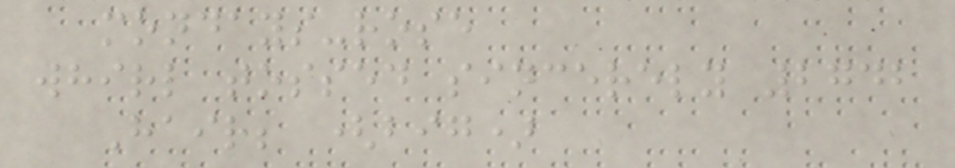mondays-rose
whirl tossed sincerely 2742
Hair; (big)
